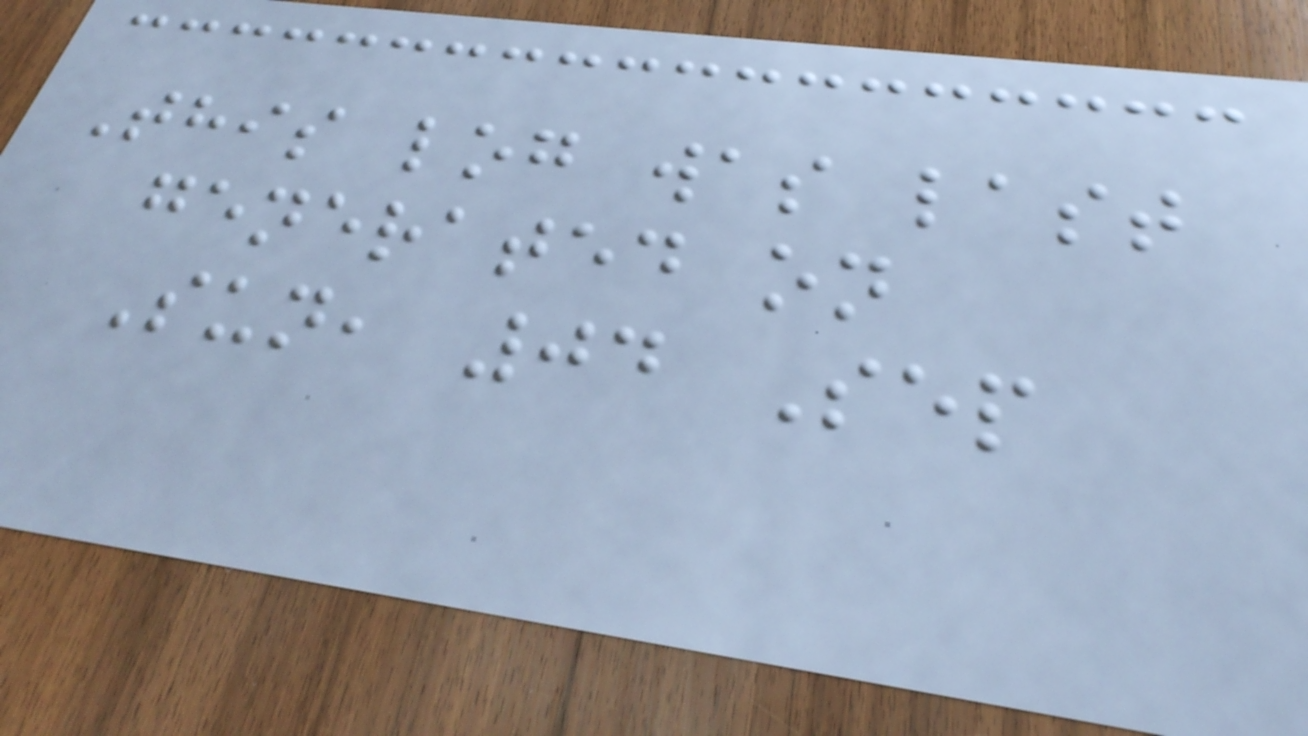This log was last
generated on
Sun, 04 Sep
